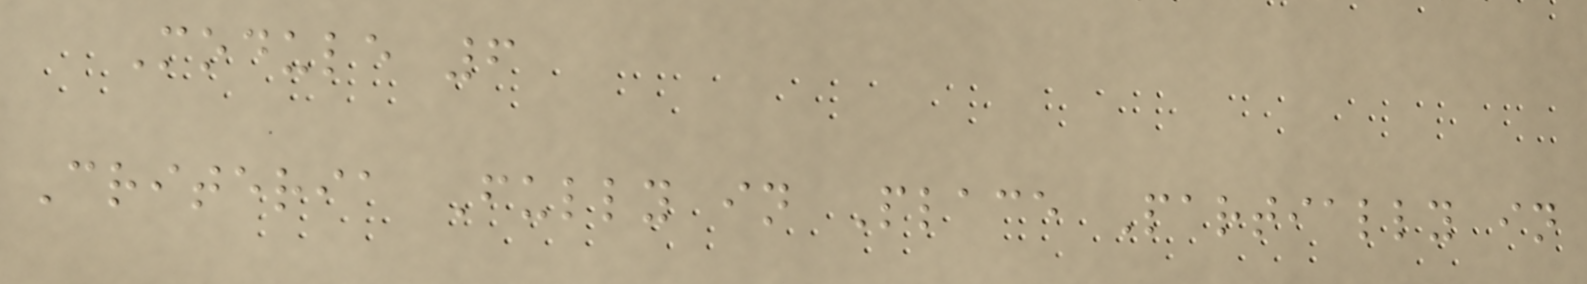Module 6
Criteria Fully in Place Partially in
